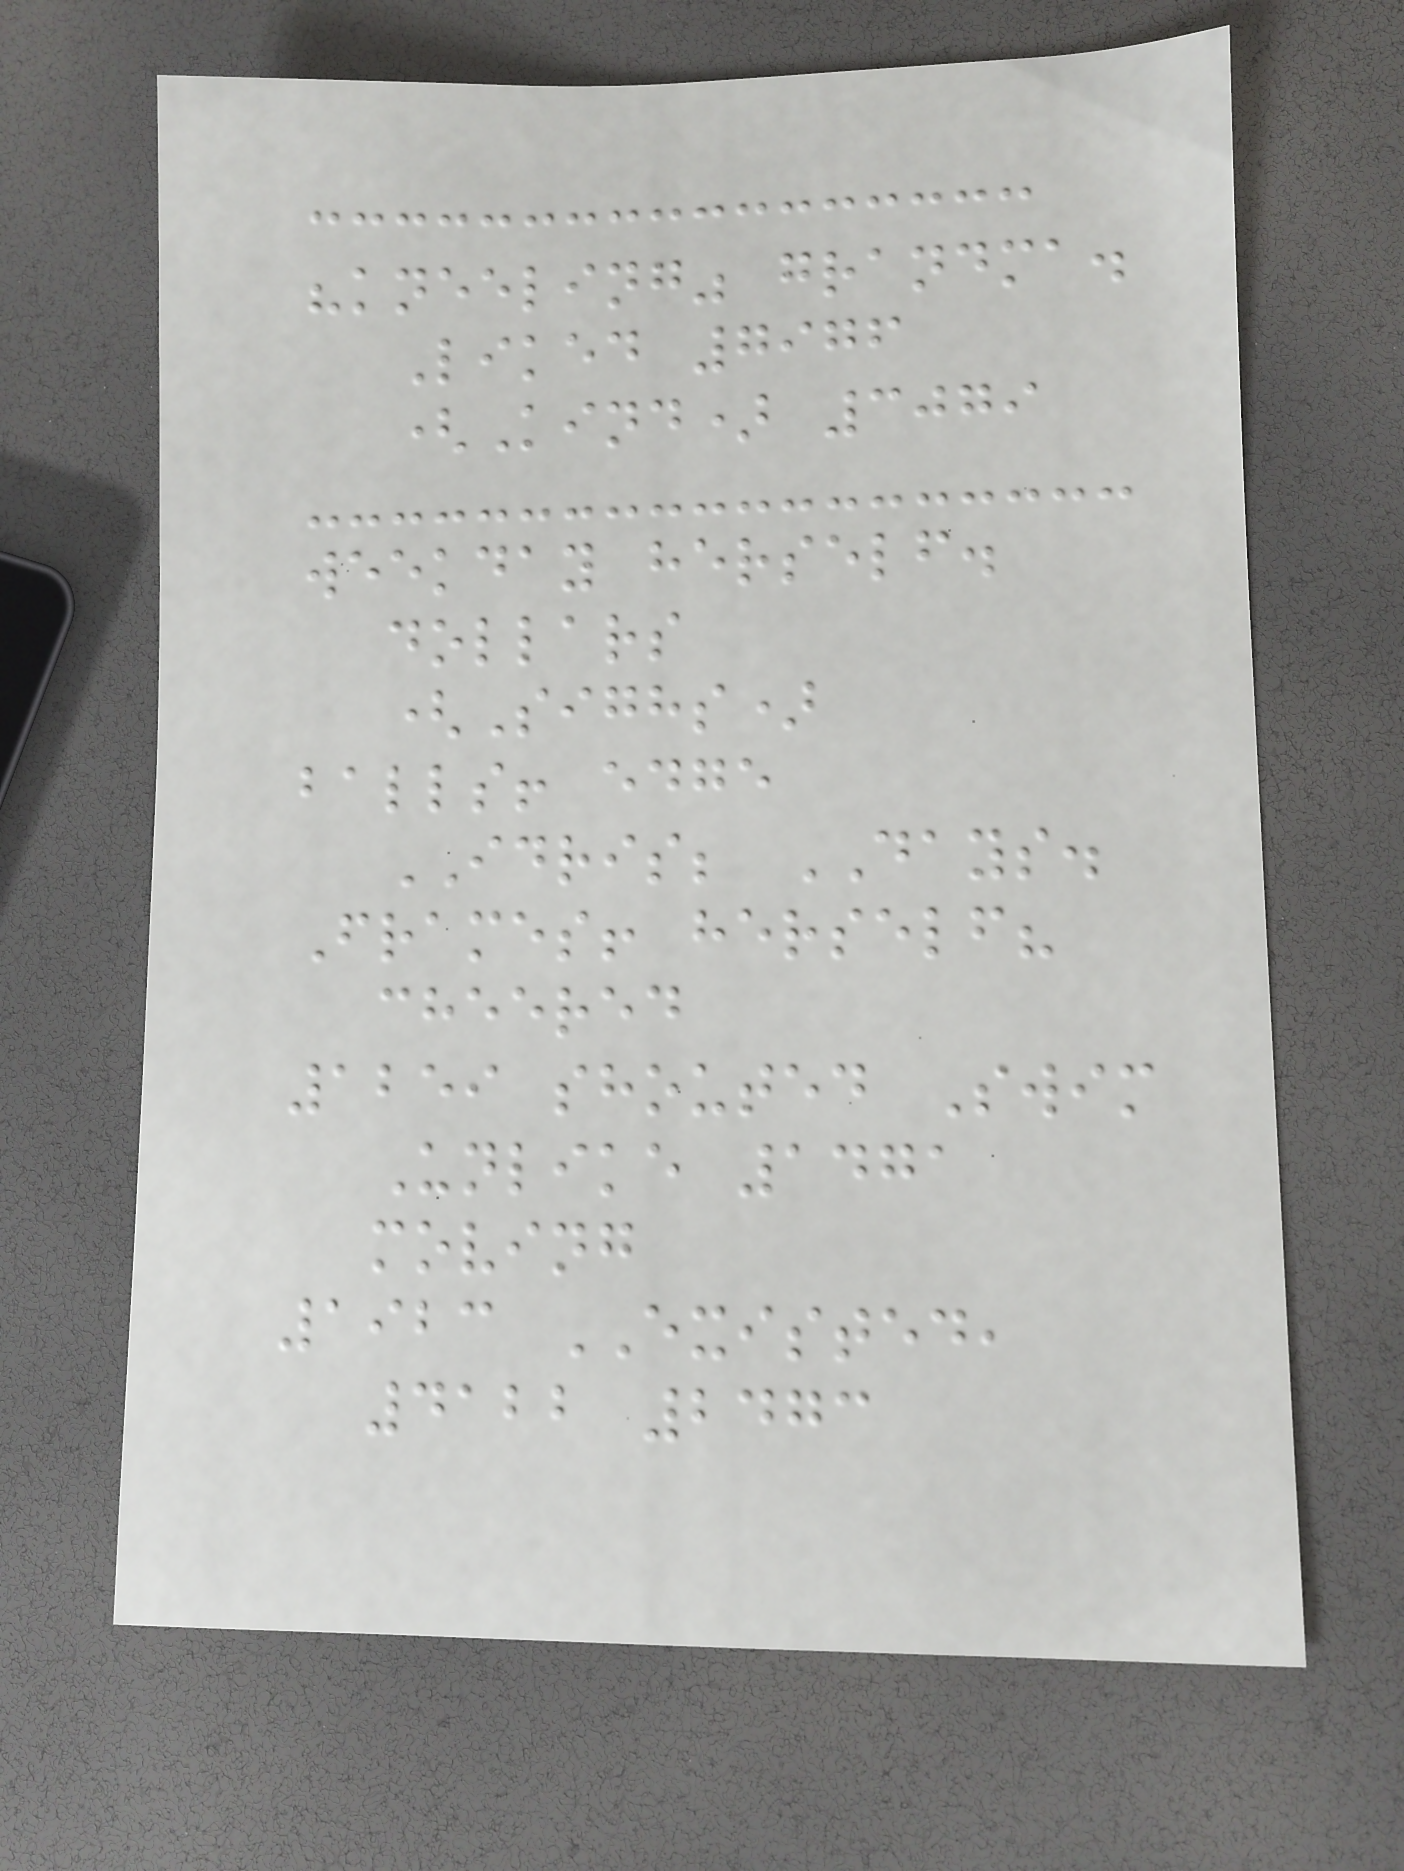"kneeling" grandma.
Liked 7976
(Kind) 3079
weekday herself.
dollars
(Sighs)
balls! edge
IDRIS; DAYS.
Frames! herself?
cheered
1259 shouted Swim
Unlike 1471
moving
1923 EXISTED,
4122 2473
